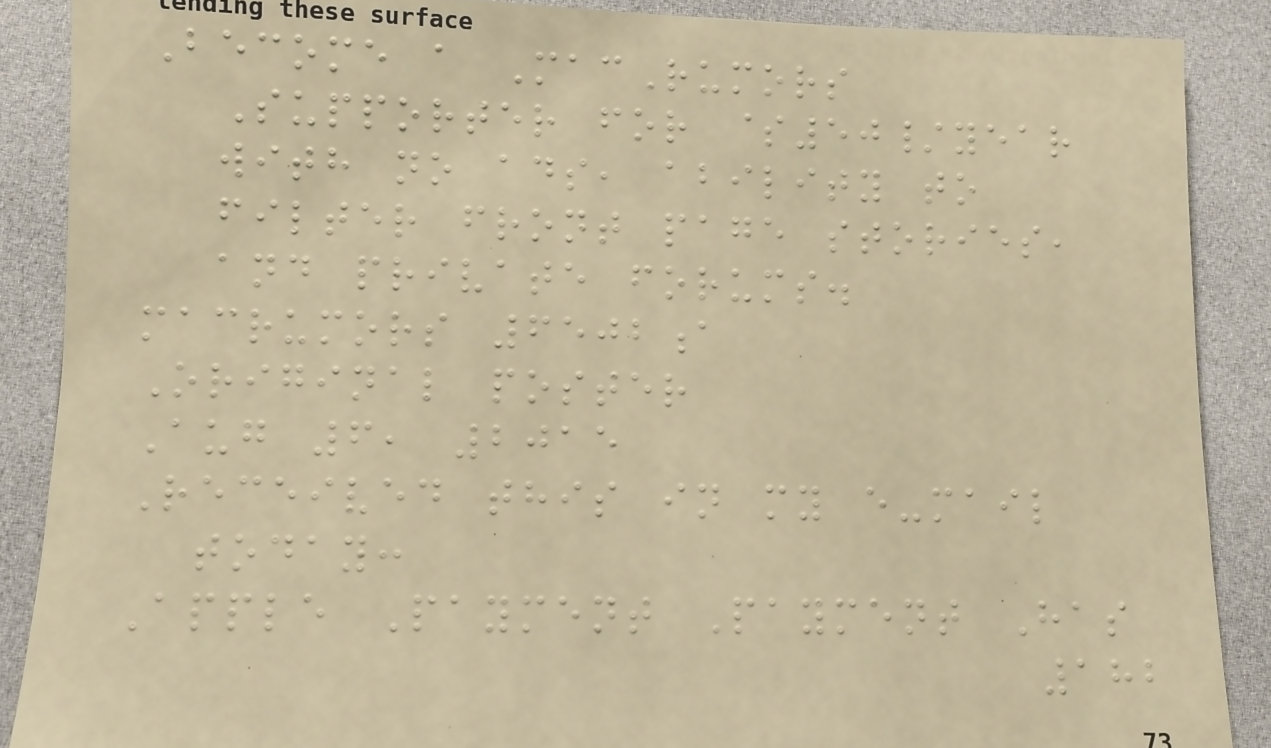Become a MacRumors
Supporter for $50/year
with no ads, ability to
filter front page stories,
and private forums.
macrumors 6502a
Original poster
Aug 6, 2015
Received this in my e-mail
today:
Apple Payment Payment Has
182
